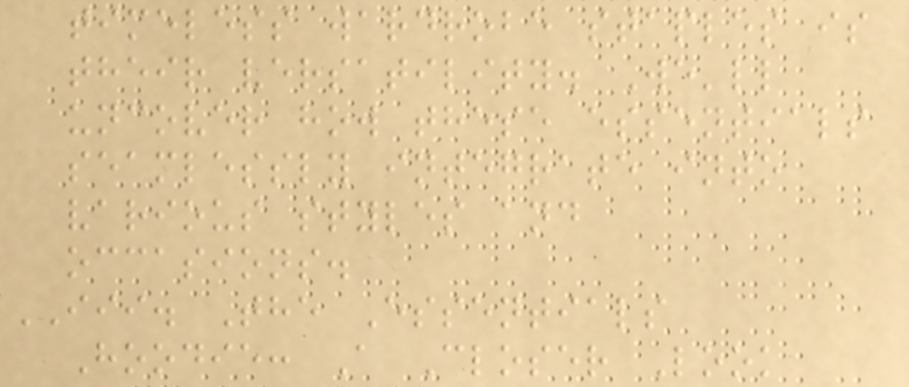timeless wardrobe staples is
their versatility. We'll
uncover how these essentials
seamlessly integrate into
various styles and
occasions.
III. The Essentials
Hoodie: A Closer Look
